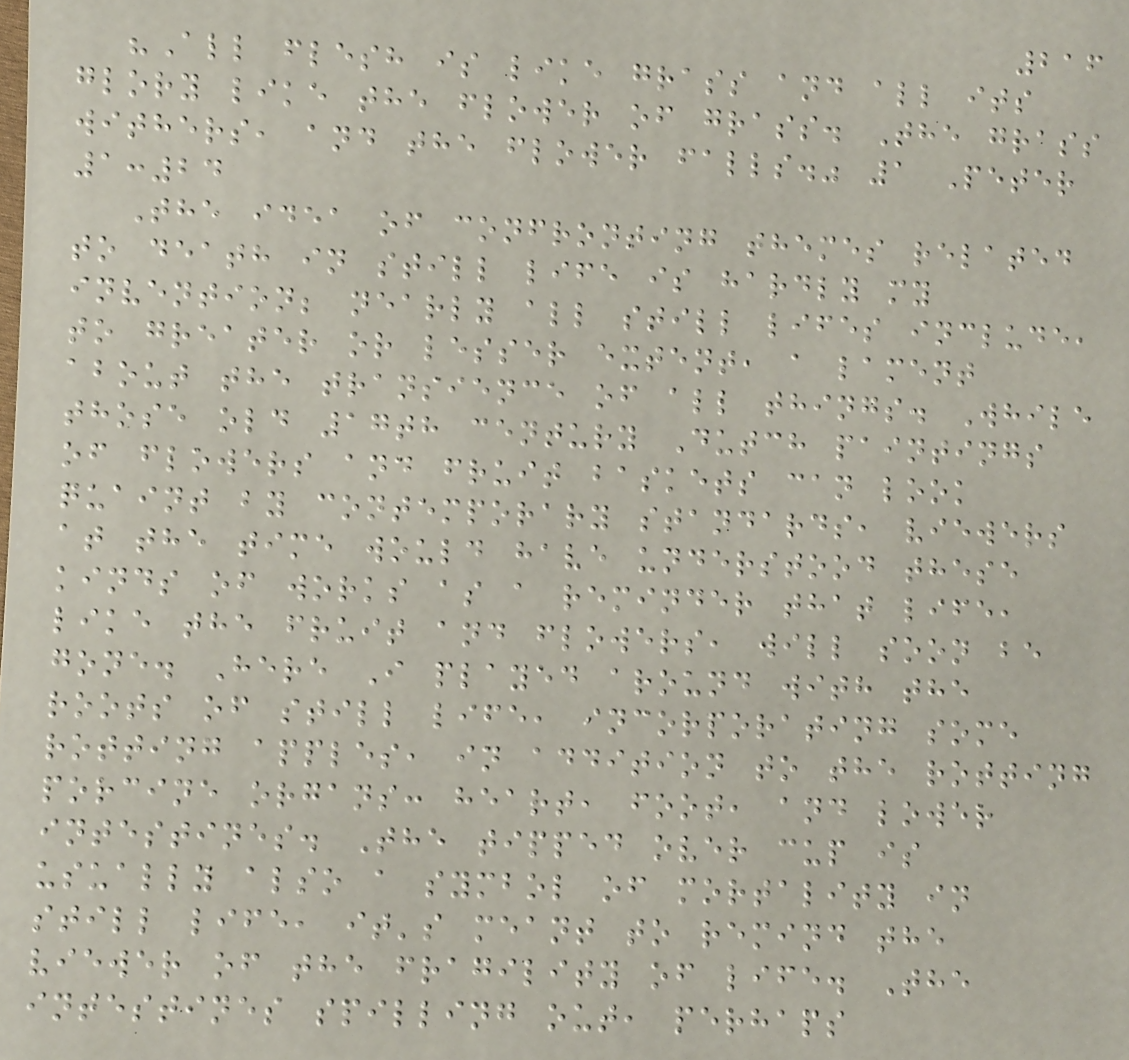216
"All flesh is like grass and all its
glory like the flower of grass. The grass
withers, and the flower falls." 1 Peter
1:24
The idea of confronting themes related
to death in still life is hardly my
invention; nearly all still lifes include,
to greater or lesser extent, a lament
about the transience of all things. While
those old 17th century Dutch paintings
of flowers and fruit baskets can look
quaint by contemporary standards, viewers
at the time would have understood these
kinds of works as a reminder that life,
like the fruit and flowers, will soon be
gone. Here I played around with the
roots of still life, incorporating some
rotting apples, in addition to the rotting
porcine organs: heart, foot, and lower
intestines. The tipped over cup is
usually also a symbol of mortality in
still life, it's meant to remind the
viewer of the fragility of life. The
intestines spilling out, perhaps
